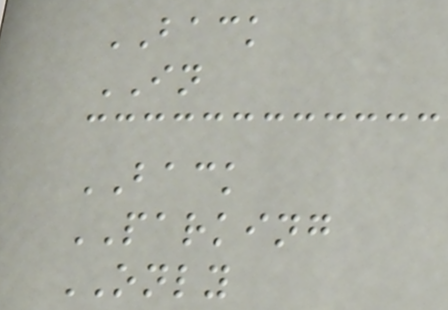BACK
IN
BACK
PARKING
ONLY
